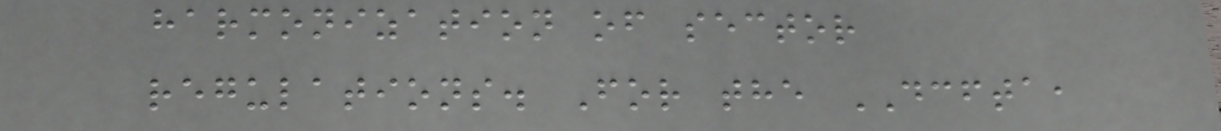harmonization of sector
regulations. For the DCFTA,
